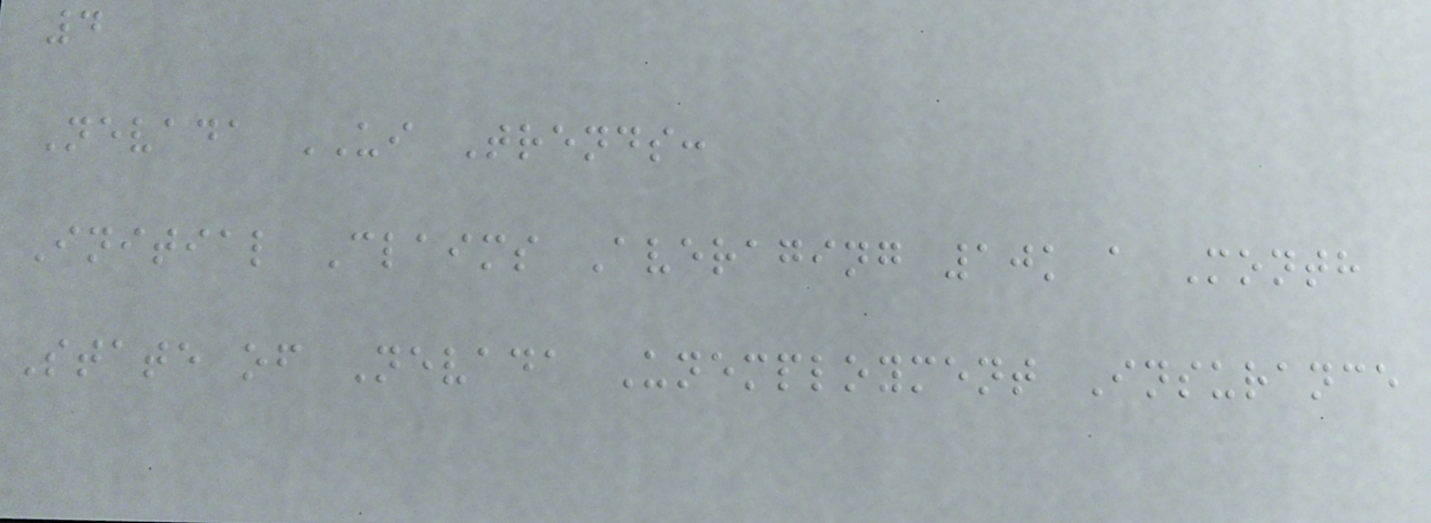4
Nevada UI Trends:
Initial Claims Averaging 10k a Month
State of Nevada Unemployment Insurance
